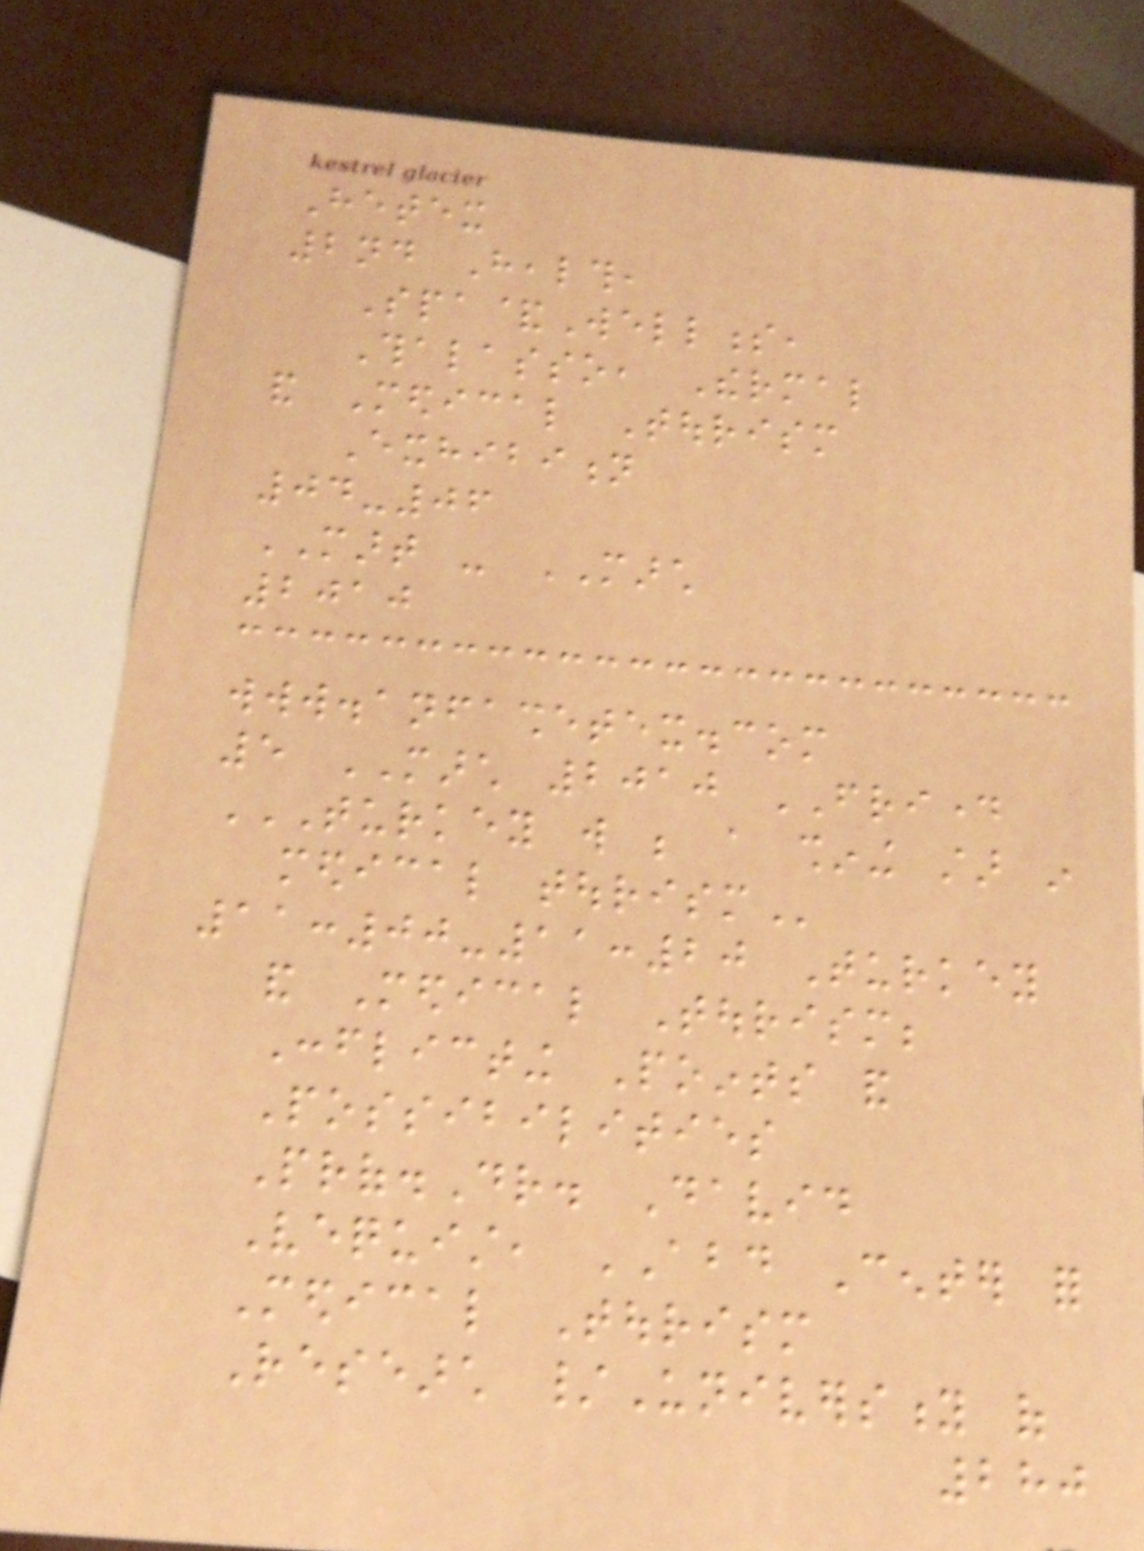Hetex
2nd Health,
Spa&Wellness,
Thalasso, Thermal
and Medical Tourism
Exhibition
04-06
MART - MARCH
2010
www.anfashetex.com
5 MARCH 2010 FRIDAY
TURKEY WILL BE A SHINING STAR IN
MEDICAL TOURISM
11:00-11:20 Turkey
and Medical Tourism;
Conflicting Points and
Possibilities
Prof.Dr. David
Vequist, ABD Center for
Medical Tourism
Research /University of
280
